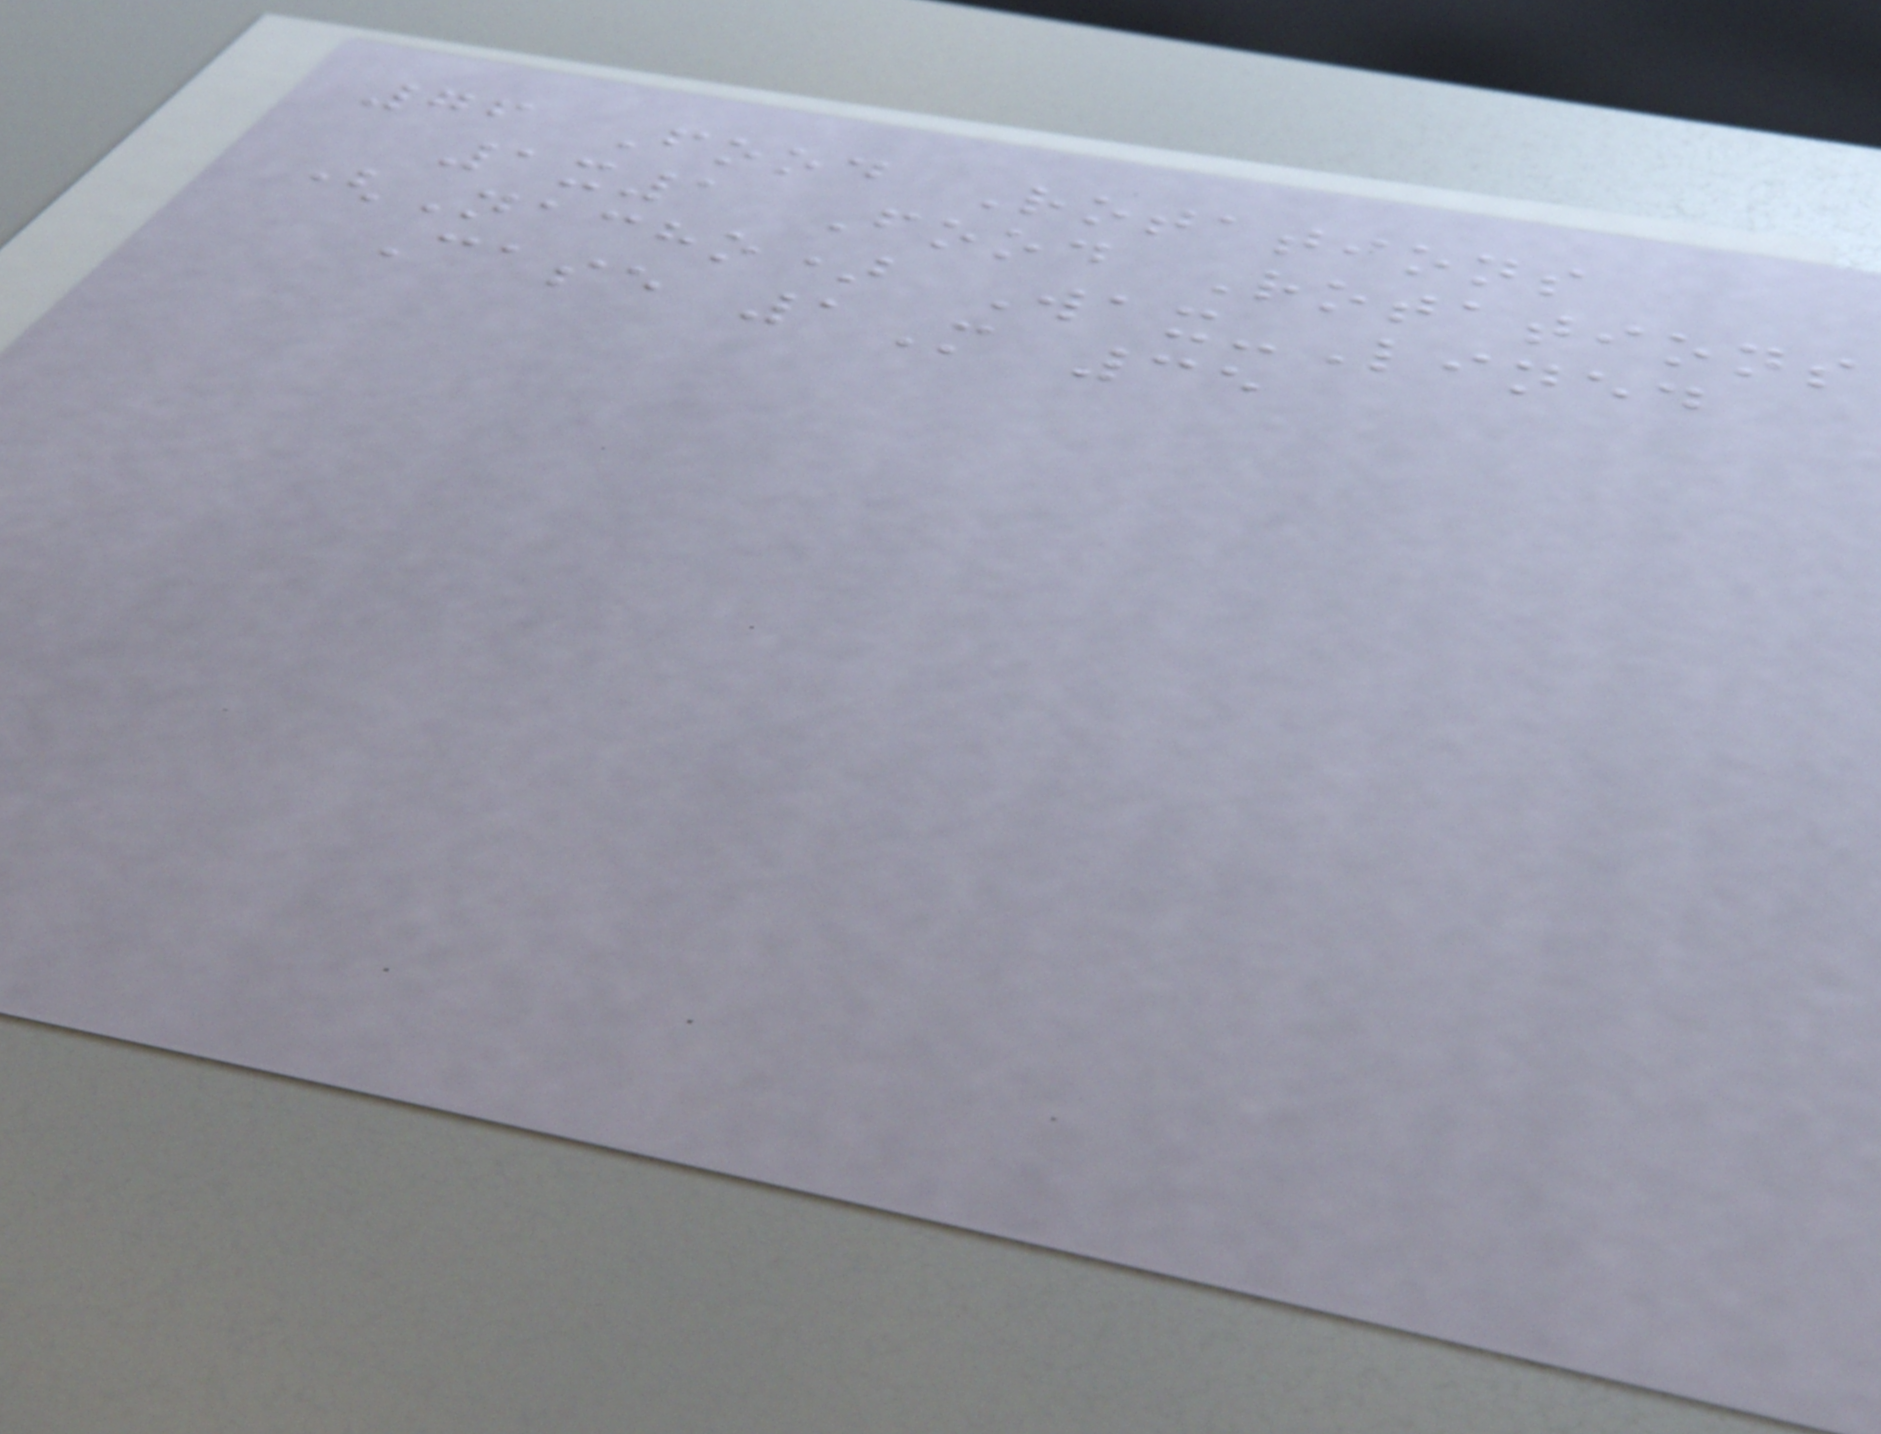76 Food Rotations
1x1 Food Rotations
(Nacho) Wax-Lined
Case 1M 35
